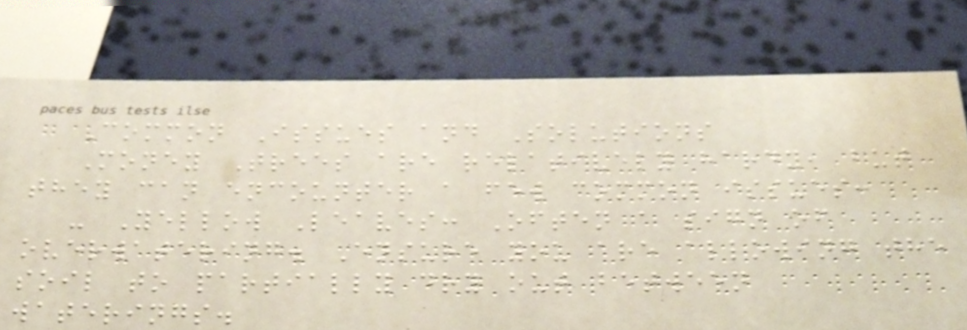Common Issues and Solutions
Money Trees are relatively hardy, but
they can encounter a few common issues:
- Yellow Leaves: Often a sign of
overwatering. Ensure you are allowing the
soil to partially dry out between
waterings.
